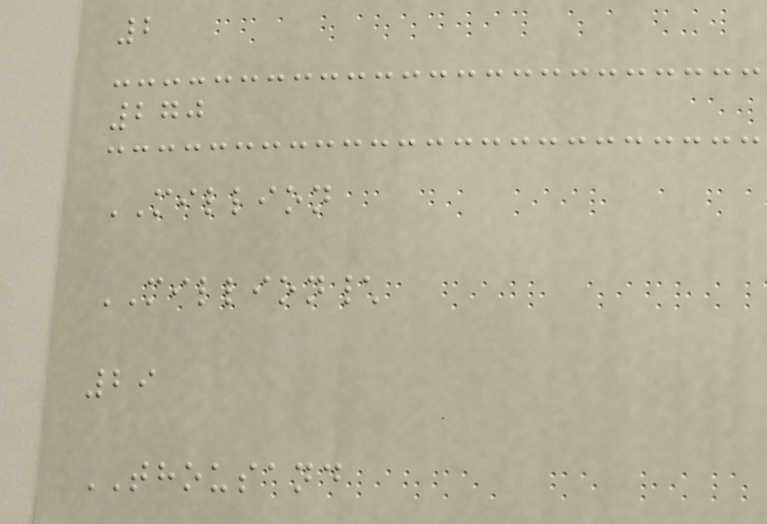2
270
MILLION
MILLION\
29
THOUSAND
